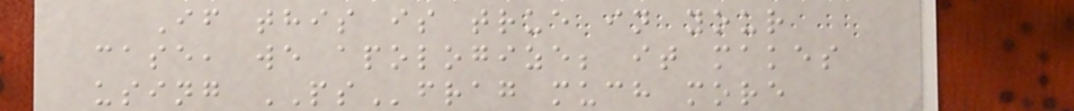If this is true in your
case, we apologize; it makes
using PSfrag much more
